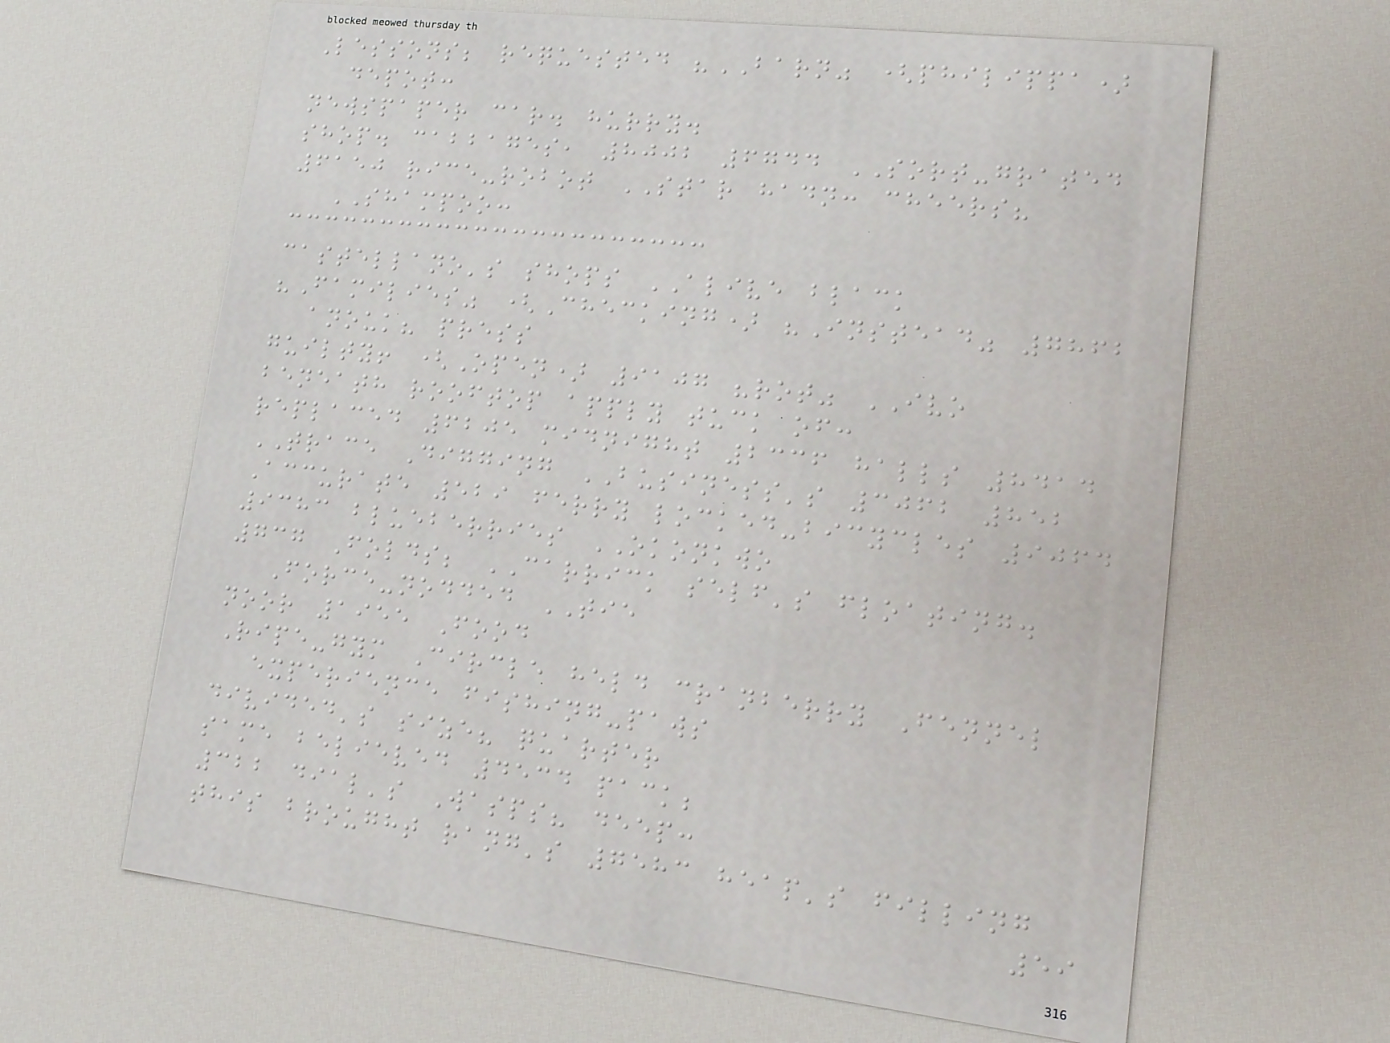Lessons; requested "BARN" (philippa)
depot:
newspaper car. hurry.
shop. cabbages, 8002 6744 SORT-grated
6150 rice-robot STAR hadn: cheers?
SHAMPOO:
castellano's shops ALIVE black
"Families" (Checking) "Instead" 7862
anouk? press
guilty! (Open) 9107 "rot" IVO
beneath rooftop apply tuck of:
replaced 6205 midnight 2336 halls 8414
TRACE Digging BUSINESS's 3062 852
Accurate 529 ferry locked-bicycles 9064
9383 blueberries OKONKWO
737 Folds; CARRICK self's floating.
Force-nodded TIE
noor 1955 Food
Ripe-gym Circle held cranberry Fennel
experience fishing-paws
divided's size? quarter
same believed 4534 pack;
322 dial's Wasps? deep:
this brought rang's 7583 heap's filling
59
